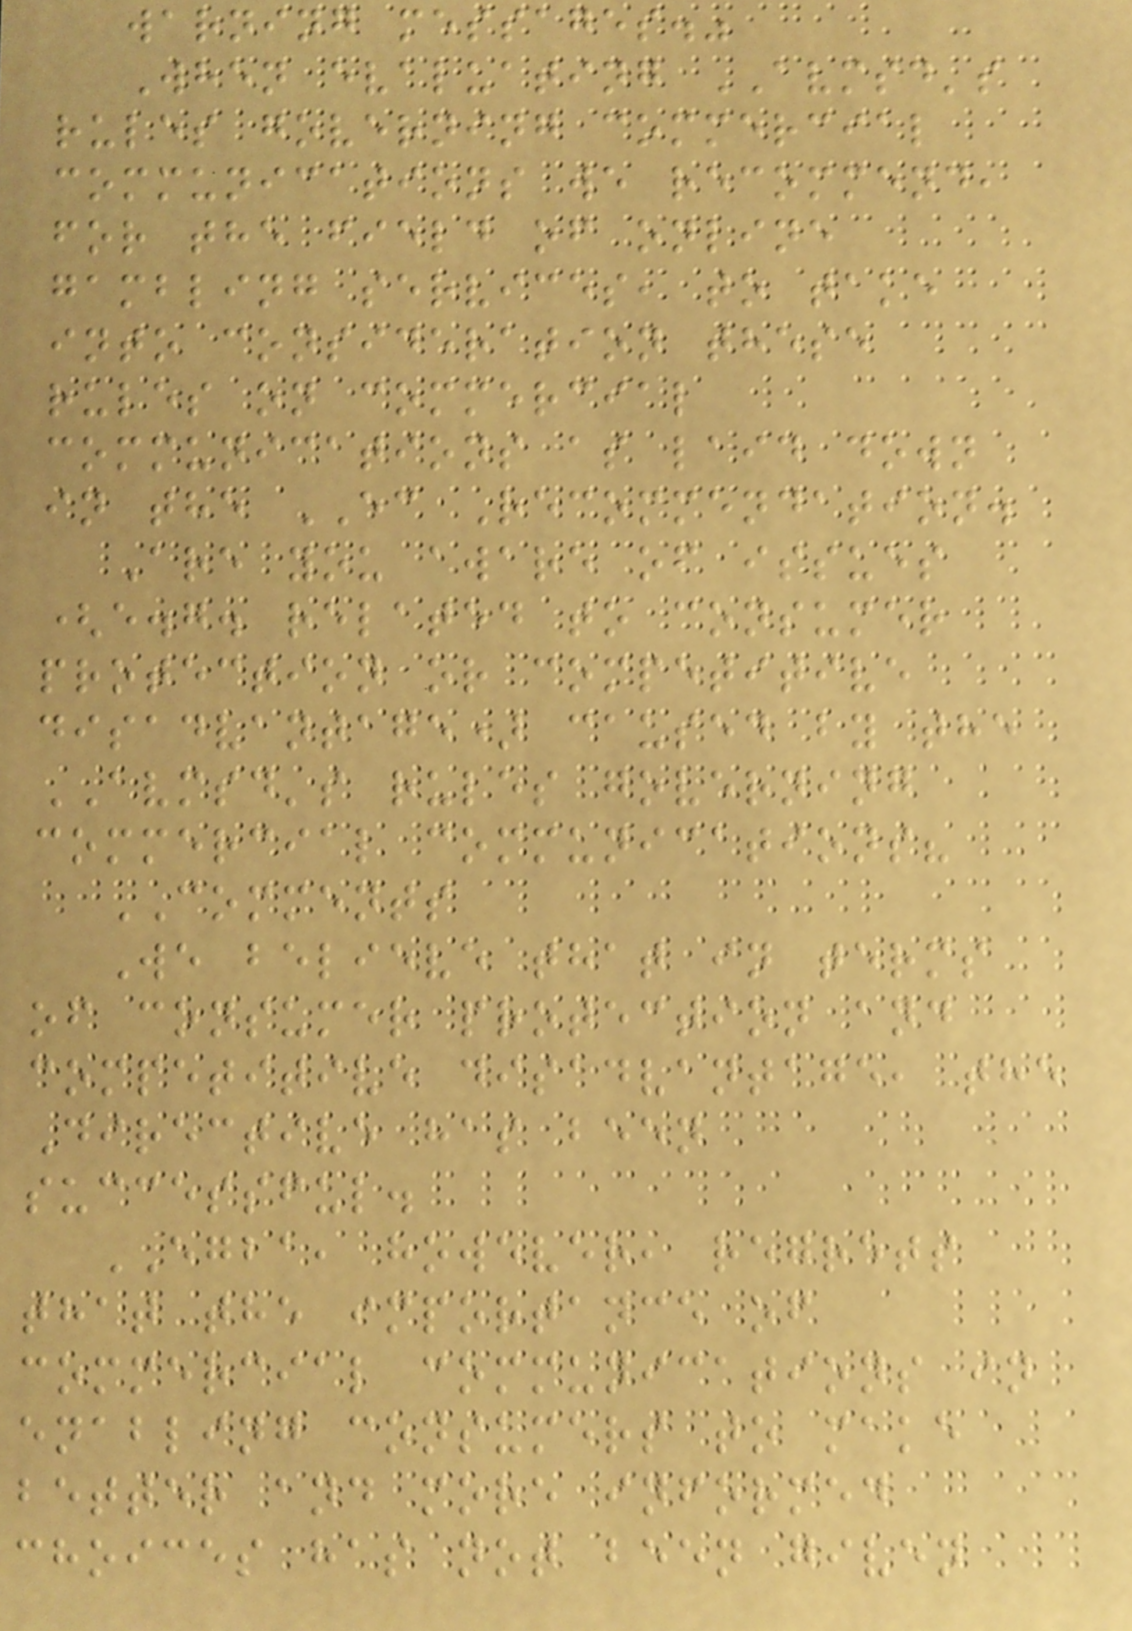warning messages."
When evaluating AVMSD's
rules governing commercial
communications we recommend,
for the field of online
gambling services, to take
into consideration these
rules on commercial
communications as laid down
in the EC Recommendation.
Are you aware of issues
(e.g. related to consumer
protection or competitive
disadvantage) caused by the
AVMSD's rules governing
commercial communications?
COMMENTS
We believe that in terms
of consumer protection and
competitive disadvantage, the
Directive has been
successful.
EGBA, however, regrets
that the importance of
commercial communications in
enabling consumers to make
better and more informed
choices has not been given
